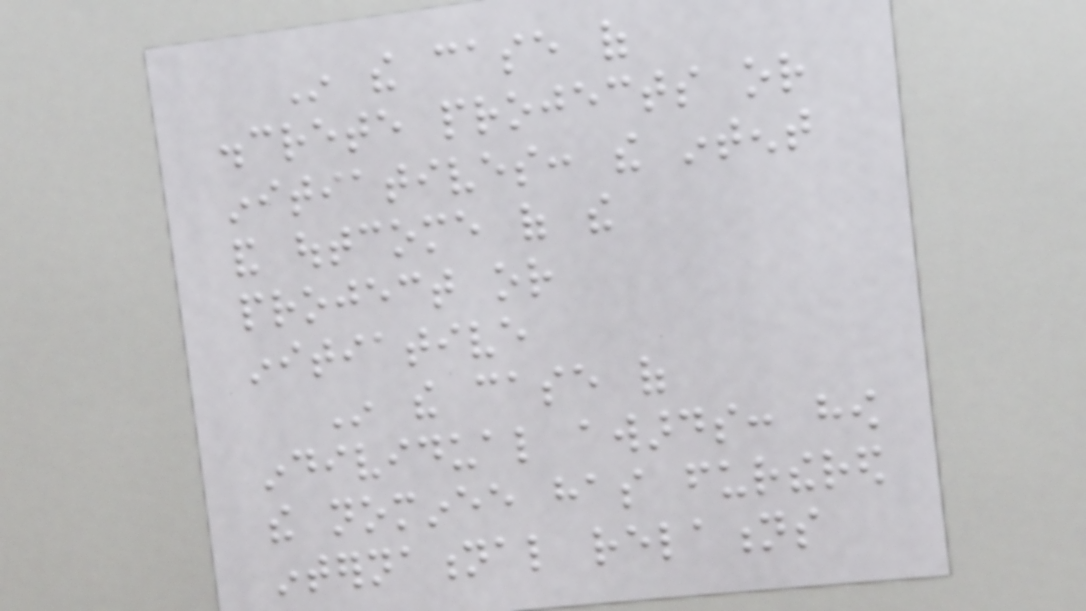In the case of
discrete projects or
initiatives: the intent
and outcome of the
project or
initiative
In the case of
individual awards: how
the nominee has furthered
international relations
